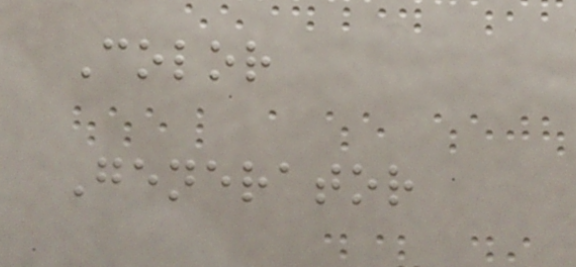Color
Generator
